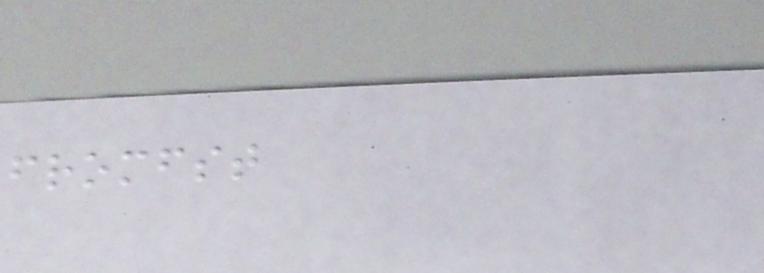fromfst
